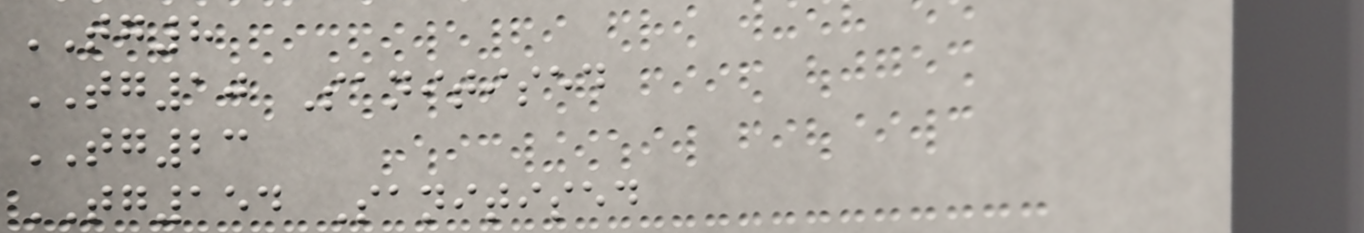TG8
TG10 Sanitised
TG23
TG154 Sanitised
